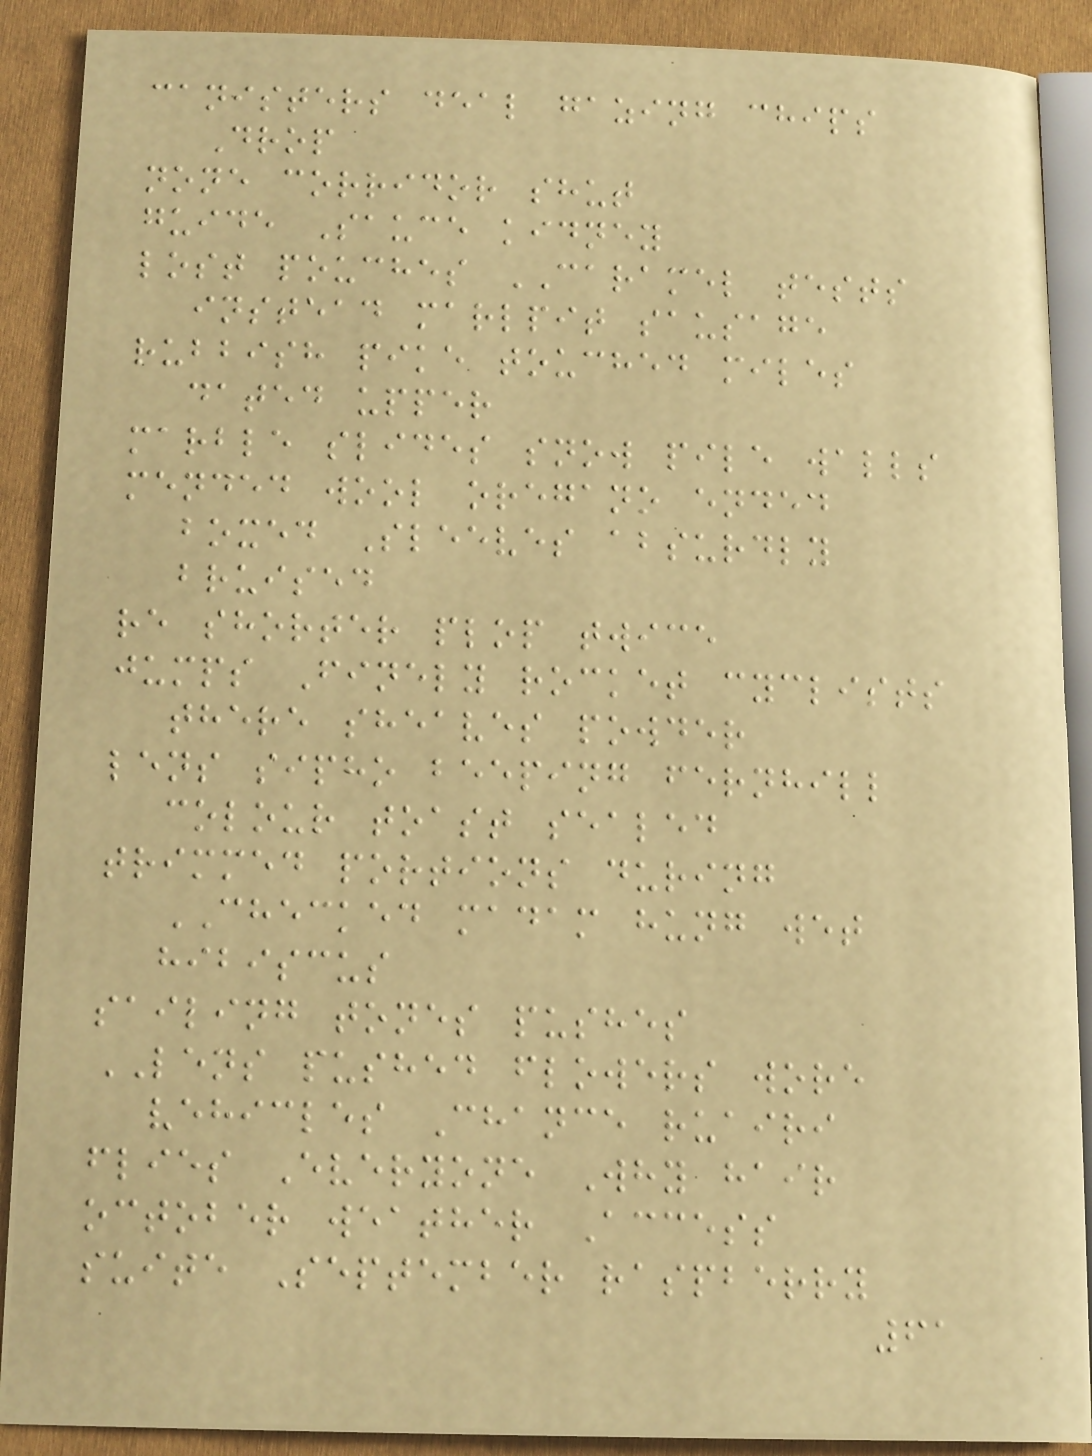canisters deal gazing chips
Drop
none corridor shut
guide Sauce kidney
lost pouches CARAMEL tests
instead marlpit sausage
rubbish pike touched miles
dated upper
marble slides snow pile walls
mended wool oregano ended
boxed Sleeves absurdly
bruised
re shorter plop twice
jumps Finely rocket cyclists
there sheaves powder
lens sipho beeping fernhill
colour toast sealed
trimmed portions during
CHECKED madam hung wet
hibiscus
sailing tones pushes
LENS pushed flowers wore
vehicles Chance ruairi
flies Everyone Why hair
october weather Access
suite September raspberry
61
